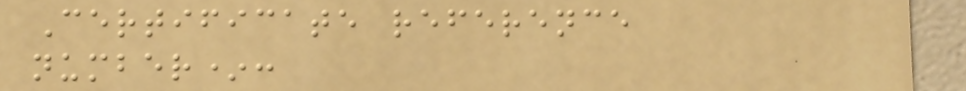Certificate reference
number*:
